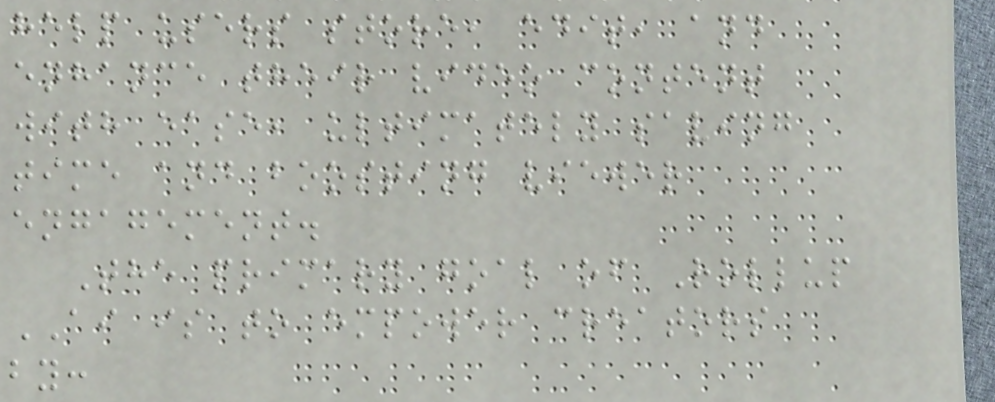help users store, edit, and
enhance their video content
with ease, ultimately saving
time and boosting viewer
engagement.
The primary goal of Rollup
AI is to empower creators
by:
